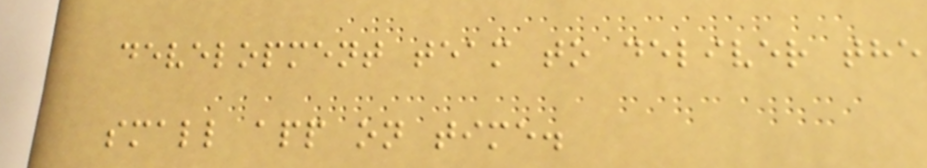development team to deliver the
small app on time.
